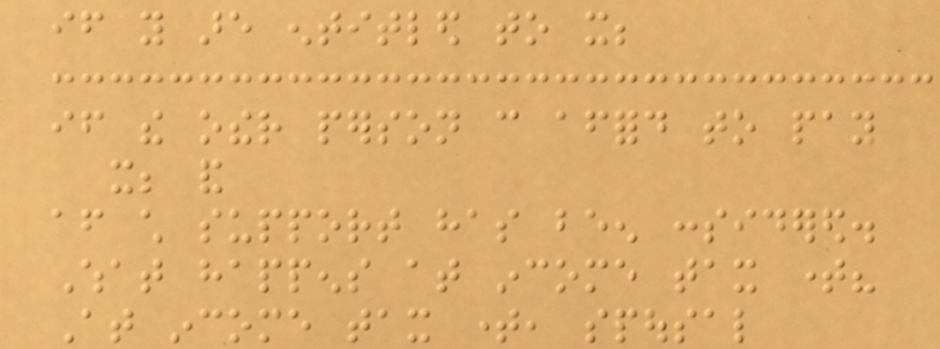if you are entitled to it;
if the other person can afford to pay
it; and
after child support has been considered.
What happens at income tax time?
At income tax time, spousal
